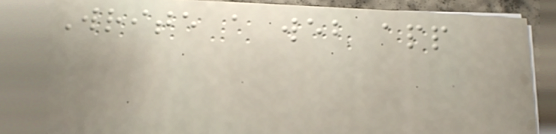Write a web app
